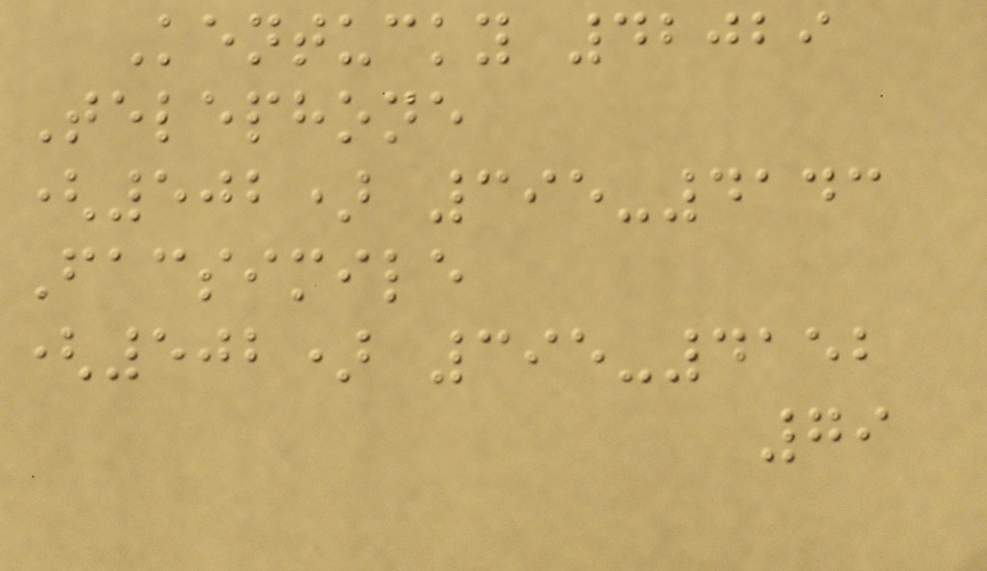Kentucky 42029
Telephone
(502) 395-4143
Facsimile
(502) 395-4152
79
